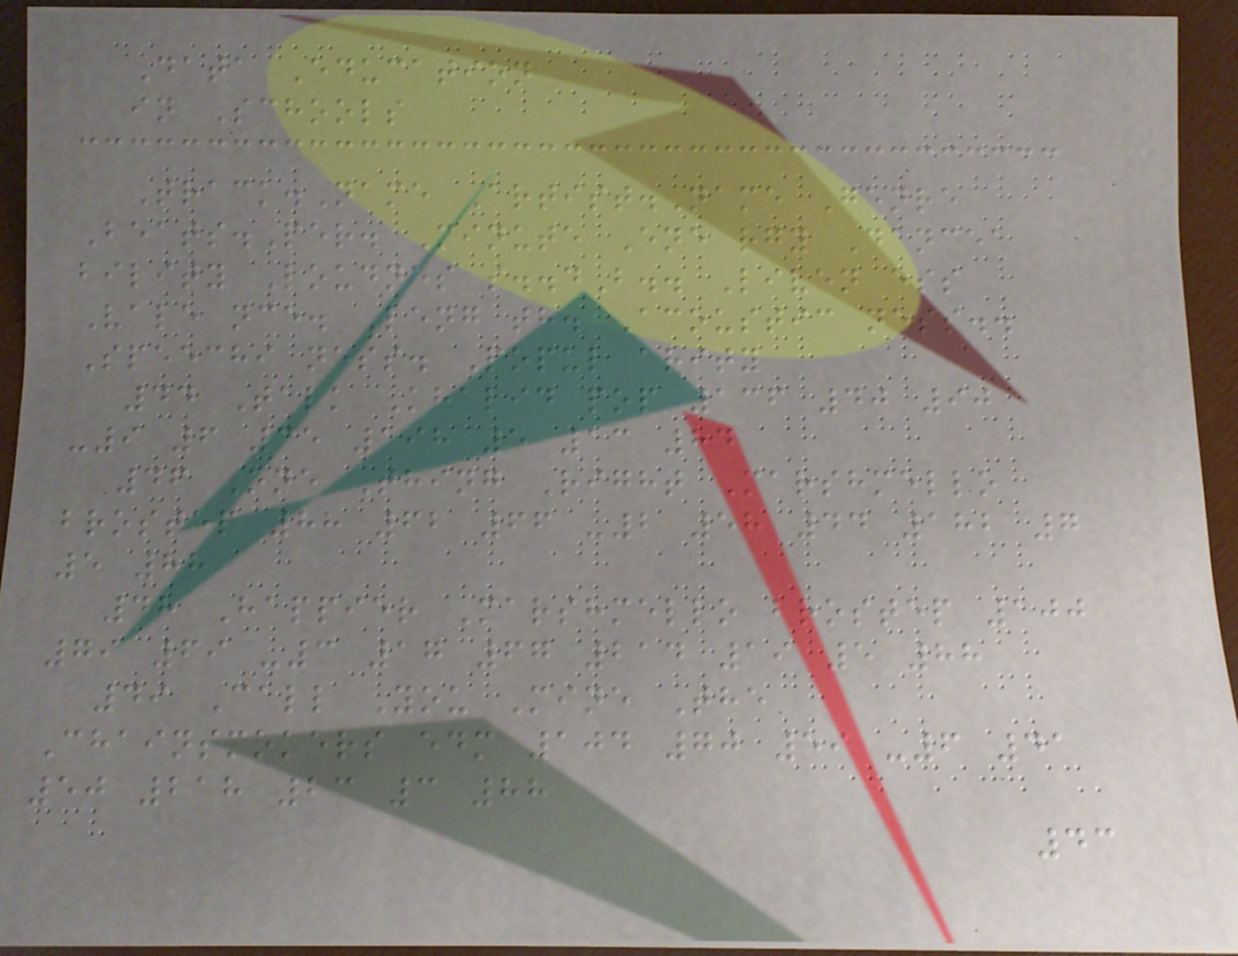Data Education
in Schools
Track.Name Artist.Name Genre
Beats.Per. Minute Ene rgy Dancea
bility Loudnes s..dB.. Liven ess
Vale nce. Leng th. Acoustic ness..
Speechi ness. Popul arity
44 Talk Khalid pop 136 40 90
-9 6 35 198 5 13 84
46 One Thing Right Marshmello
brostep 88 62 66 -2 58 44 182 7
5 88
48 Happier Marshmello brostep 100
79 69 -3 17 67 214 19 5 88
49 Call You Mine The
Chainsmokers edm 104 70 59 -6 41
50 218 23 3 88
43
